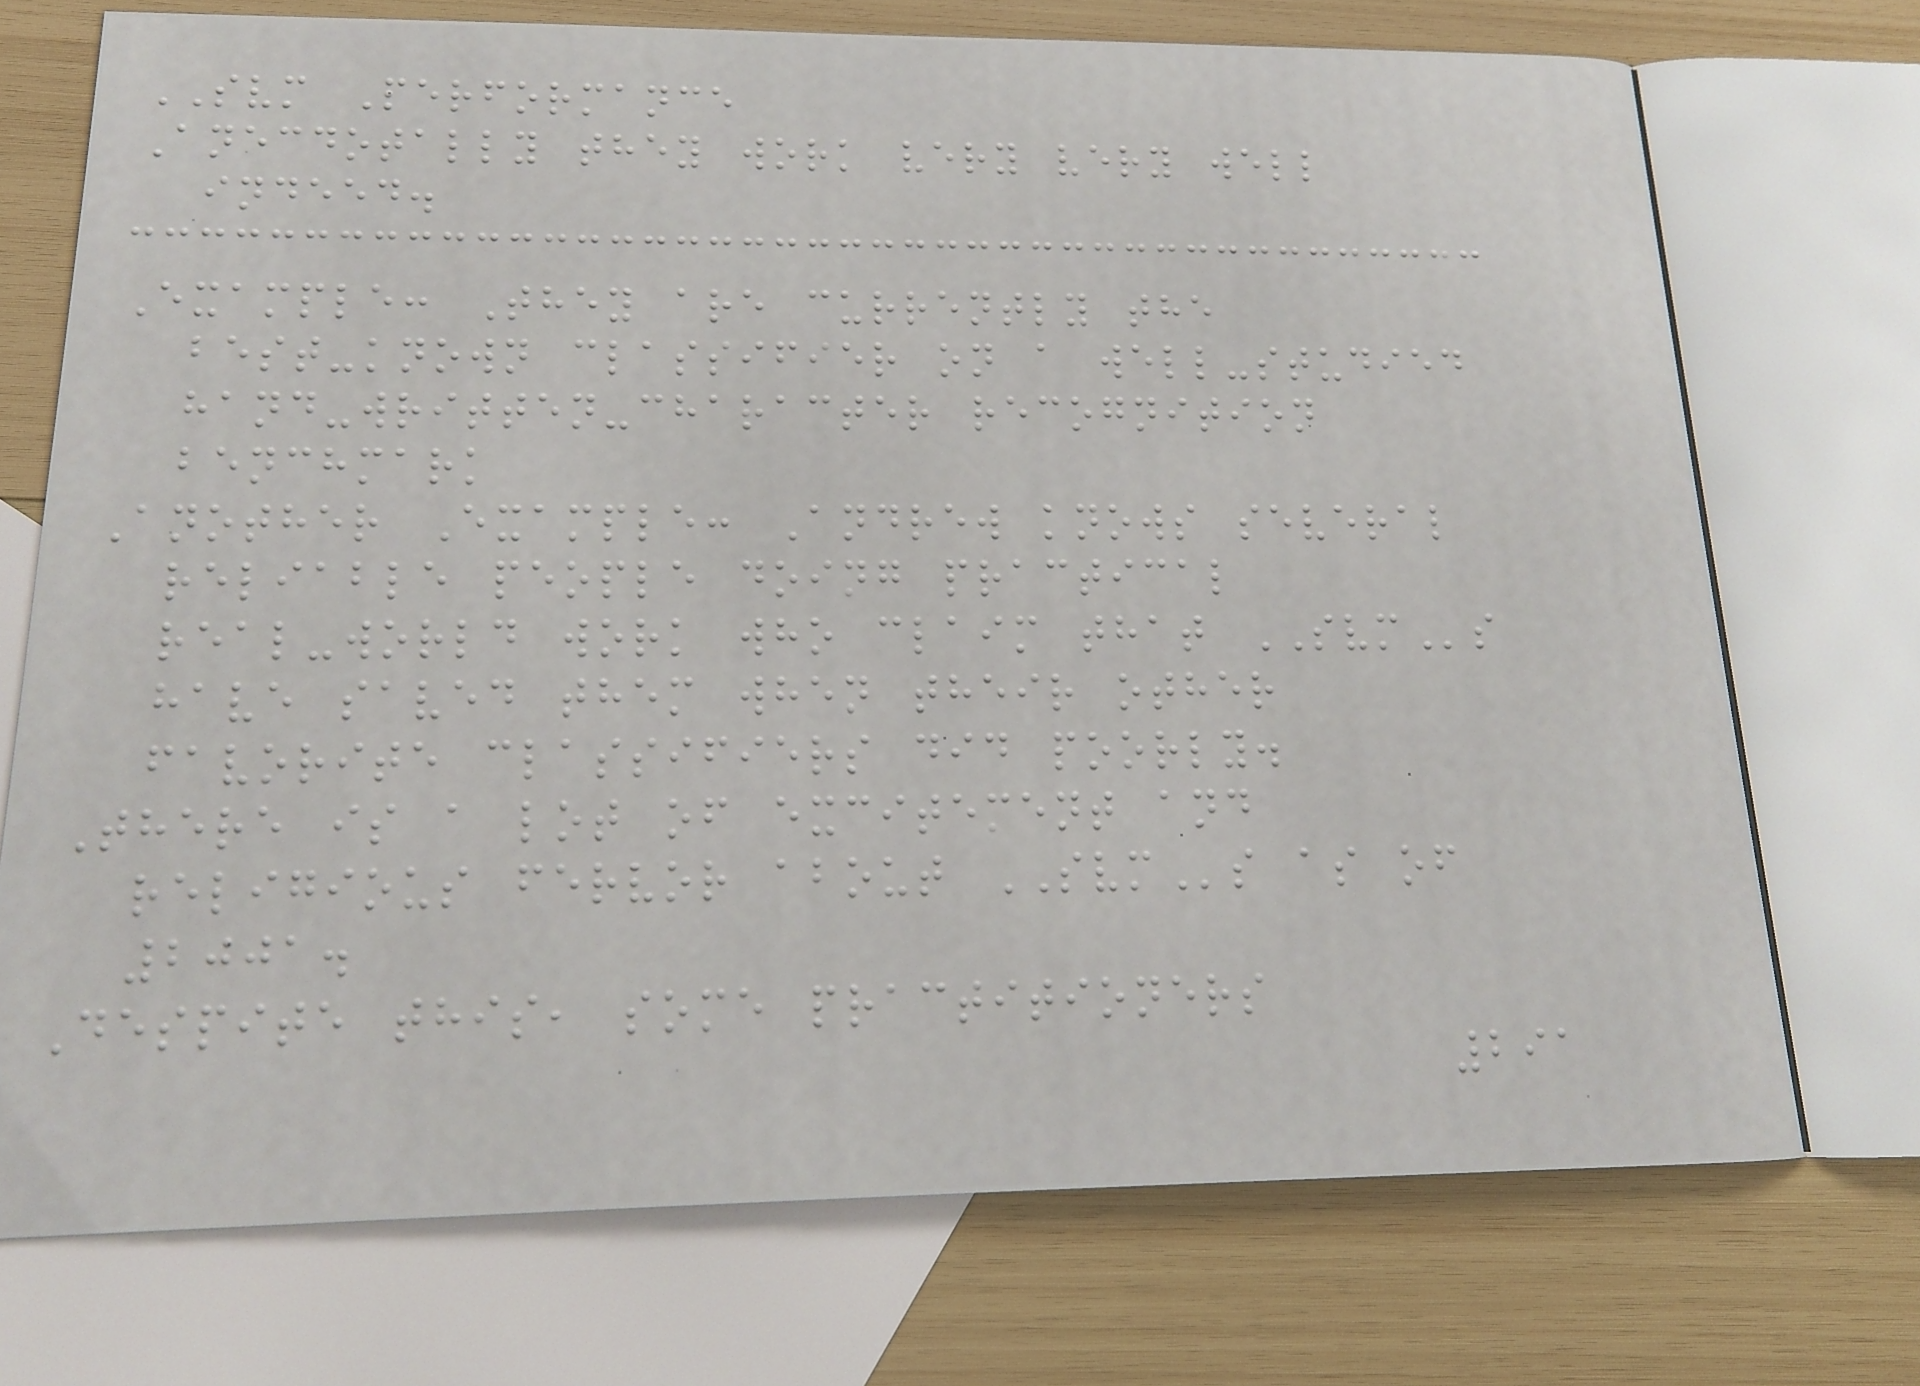SVM Performance
Anecdotally they work very very well
indeed.
Example: They are currently the
best-known classifier on a well-studied
hand-written-character recognition
benchmark
Another Example: Andrew knows several
reliable people doing practical
real-world work who claim that SVMs
have saved them when their other
favorite classifiers did poorly.
There is a lot of excitement and
religious fervor about SVMs as of
2001.
Despite this, some practitioners
291
